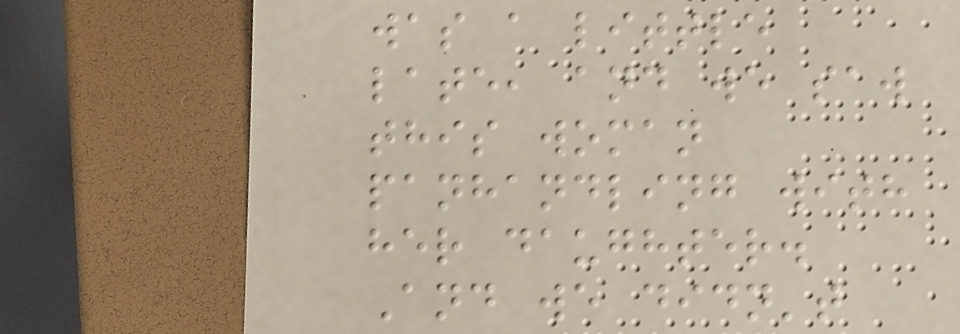was a little
late, and we saw
this woman
panhandling with
her daughter.
And we didn't
